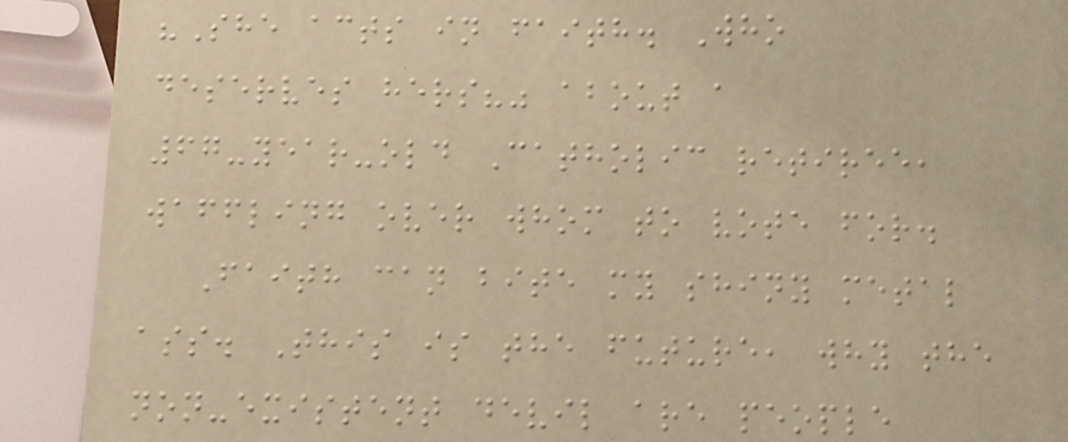"She acts in faith. Who
deserves hers?" about a
67-year-old Catholic retiree,
waffling over whom to vote for.
Faith can bite my shiny metal
ass. This is the future, why the
non-existent devil are people
